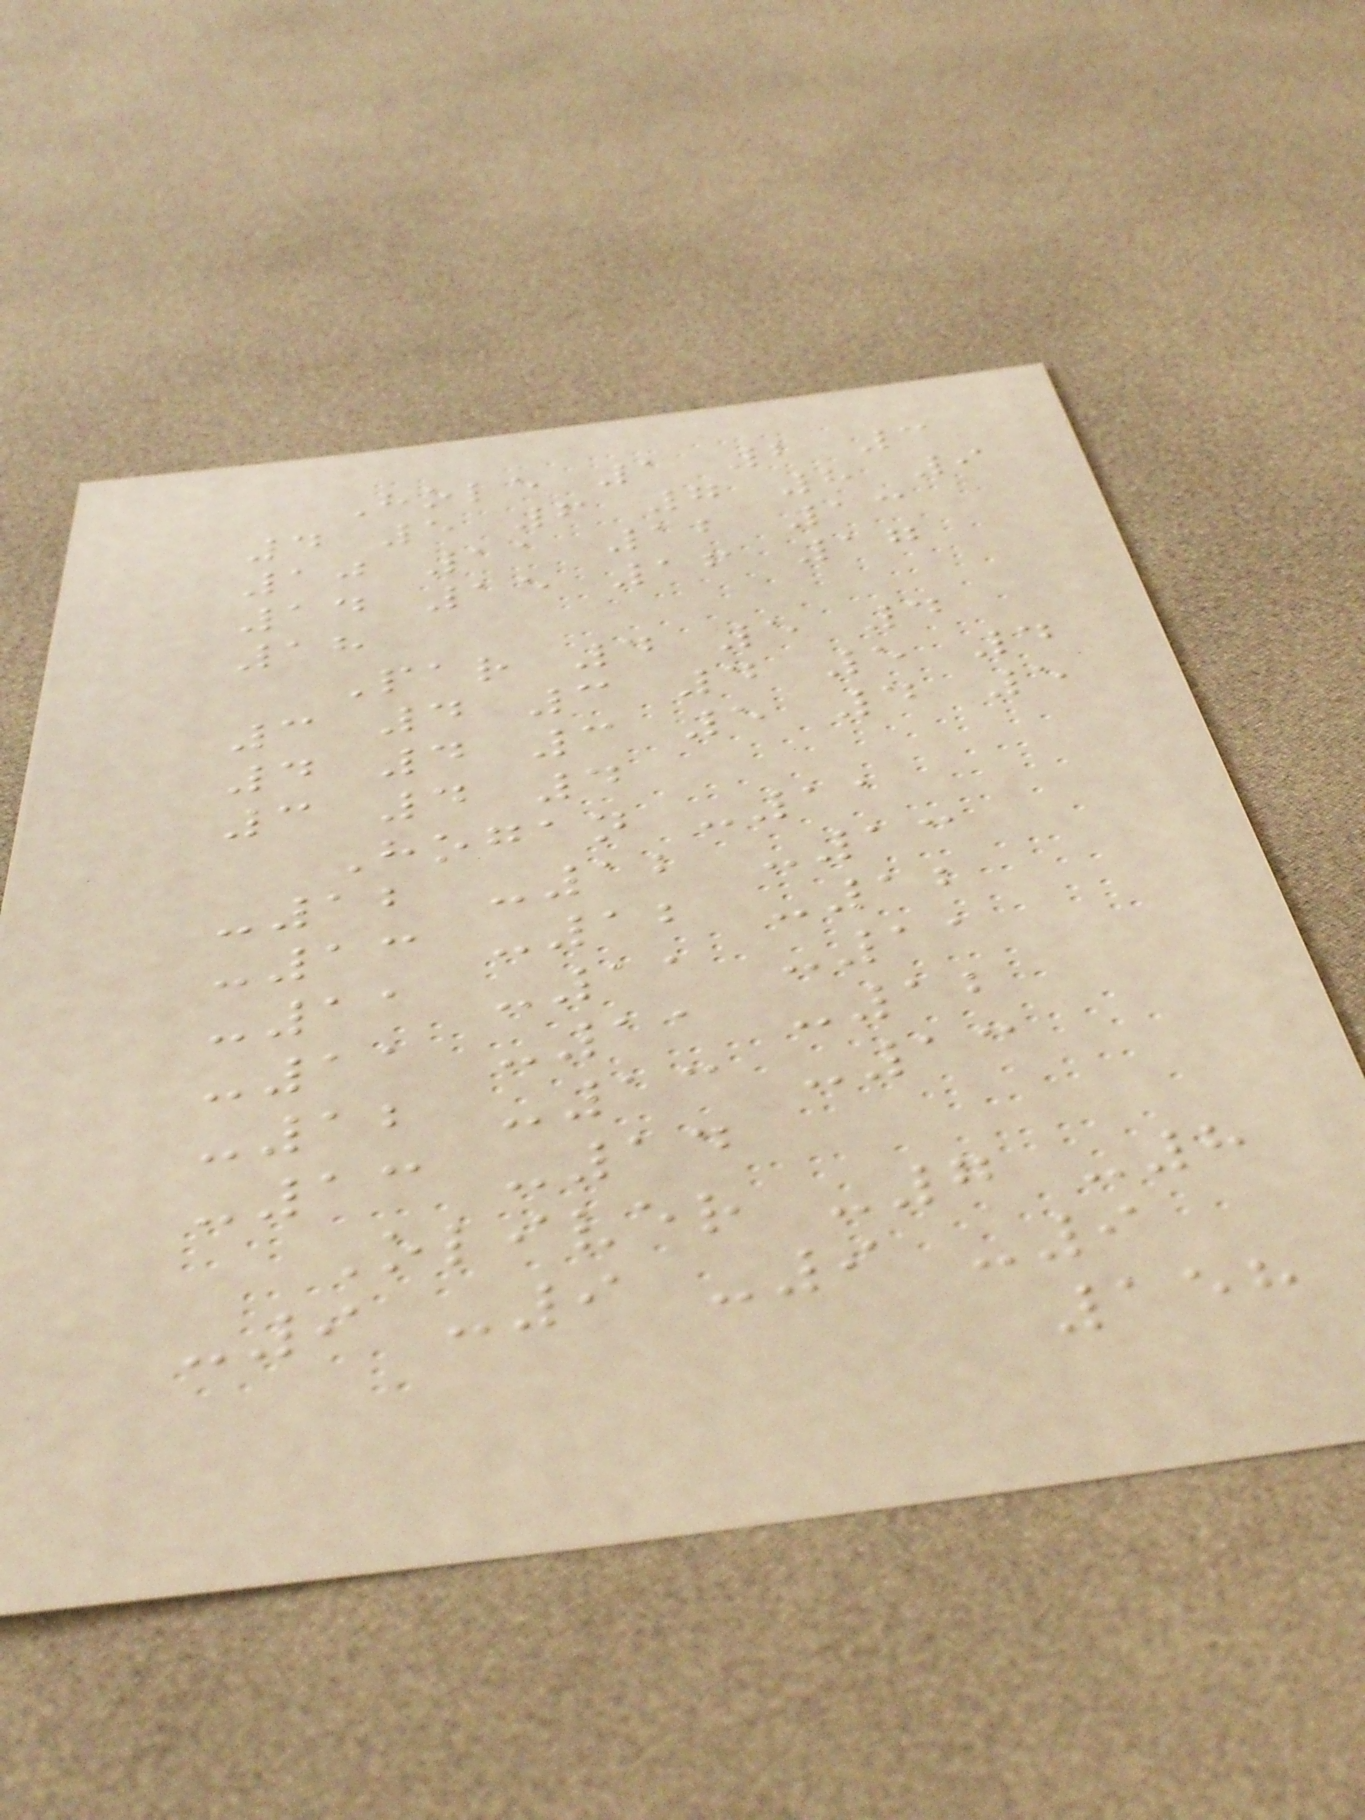Hole 1 2 3
4 5 6 7 8 9
10 11 12 13
14 15 16 17
18
Par 4 5 4
3 4 3 4 5 4
4 4 3 5 4 5
3 4 4
Hogan -11
-12 -12 -13
-13 -12 -12
-11 -11 -11
-11 -11 -12
-12 -13 -13
-13 -14
Oliver -7 -8
-9 -9 -9 -9
158
